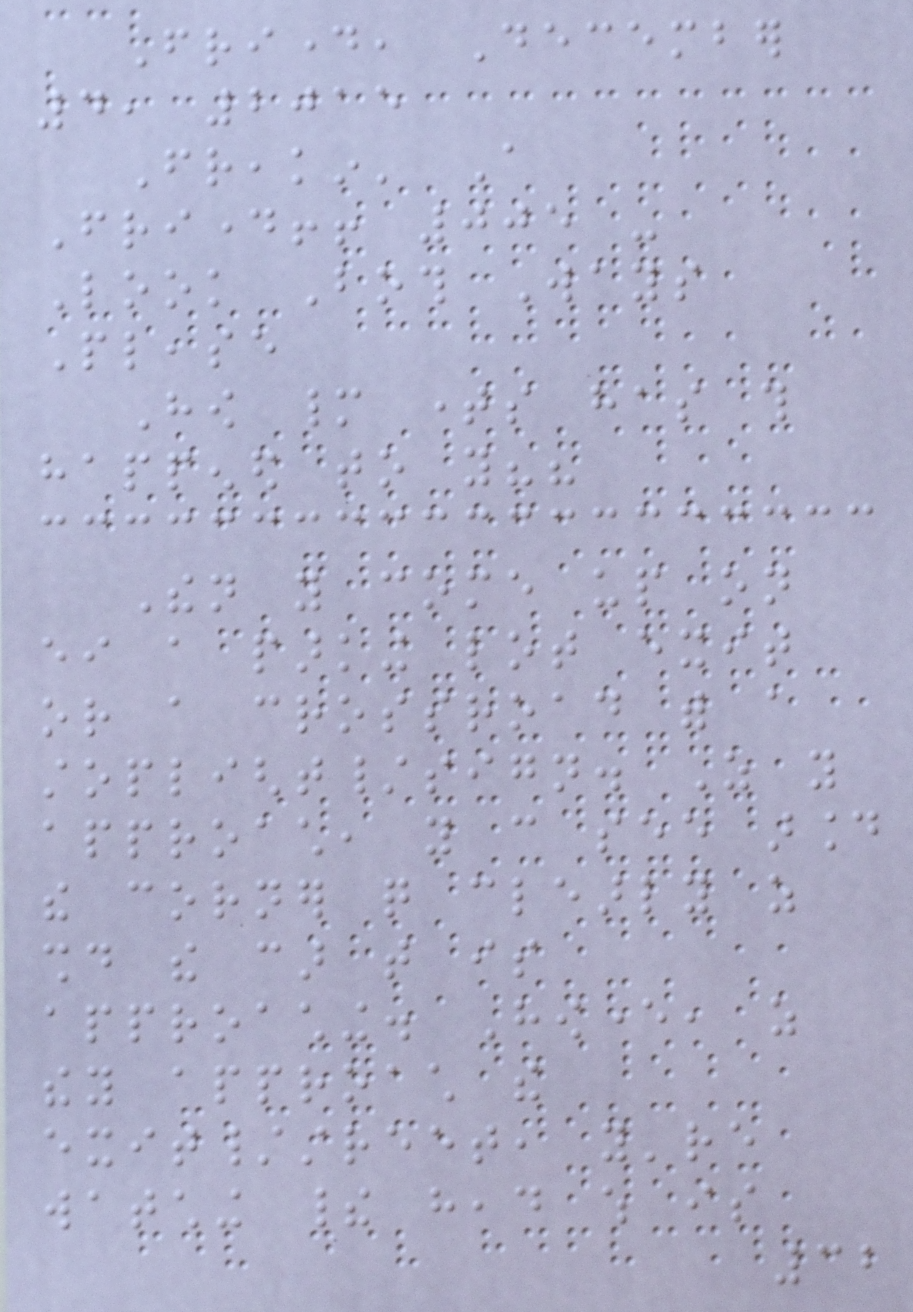Friday, December
4, 2015
Freakin' A
Friday!! 005 -
Look Both Ways
Please
How many times has this
happened to you??
Then you come up on
either a parking lot exit
or a crossroad with a
stoplight/sign. As you
approach, you can see around
the corner quite clearly as
should the car that is
approaching. However, as
they approach the
exit/street, you're
watching their head which is
32
